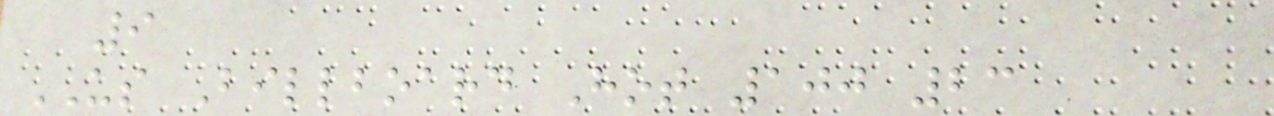9
US Billboard Hot 100 23
